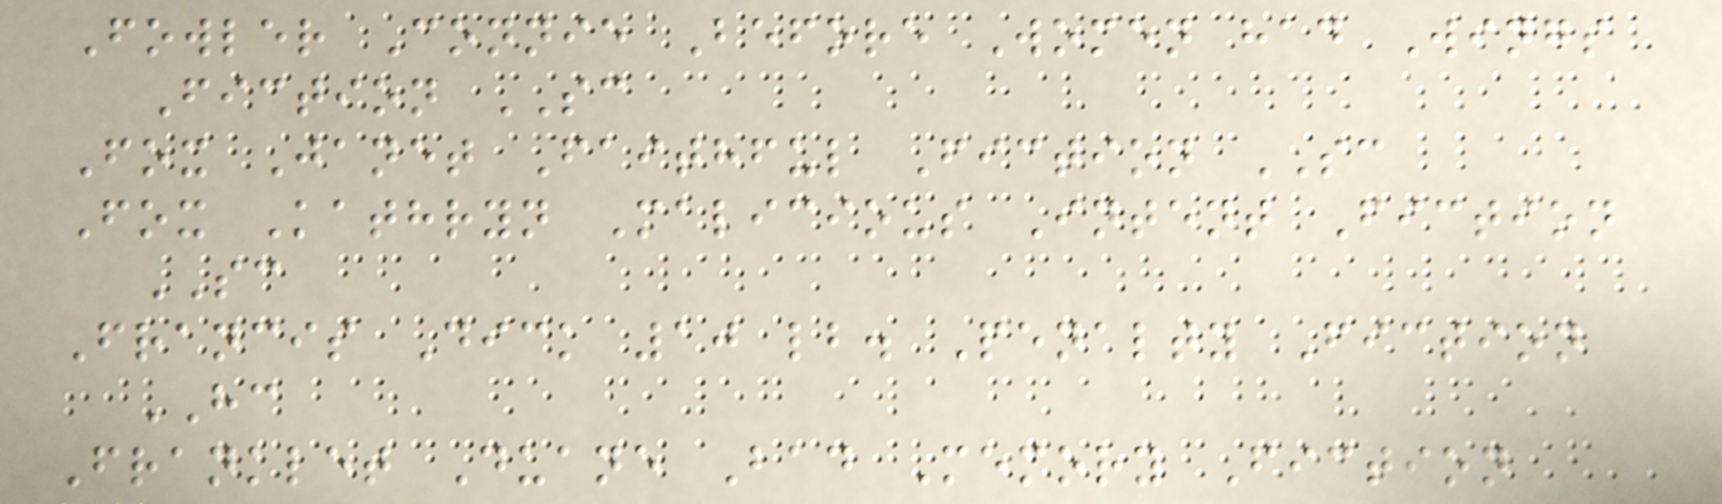Fowler Connie Before Women had Wings
Fiction SC
Fox Janet Faithful Fiction SC
Fox Kathryn Malicious Intent Fiction
SC
Francis Dick 10 lb. Penalty Fiction
HC
Franklet Duane Bad Memory Fiction
